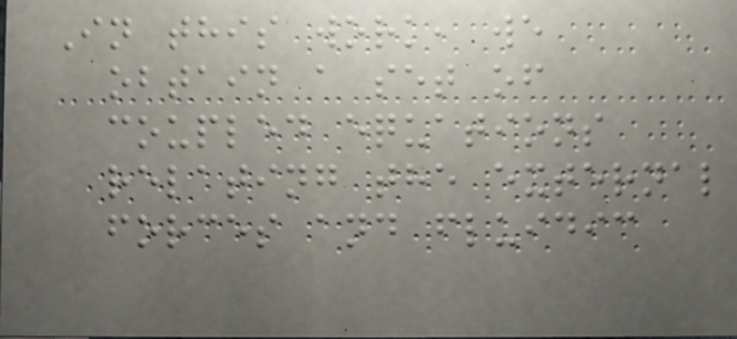In this work, we
obtain a set of
coupled equations
relating the external
forces and fluidic
